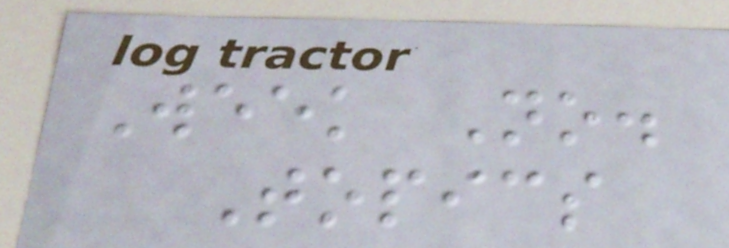Week No.
Topics
